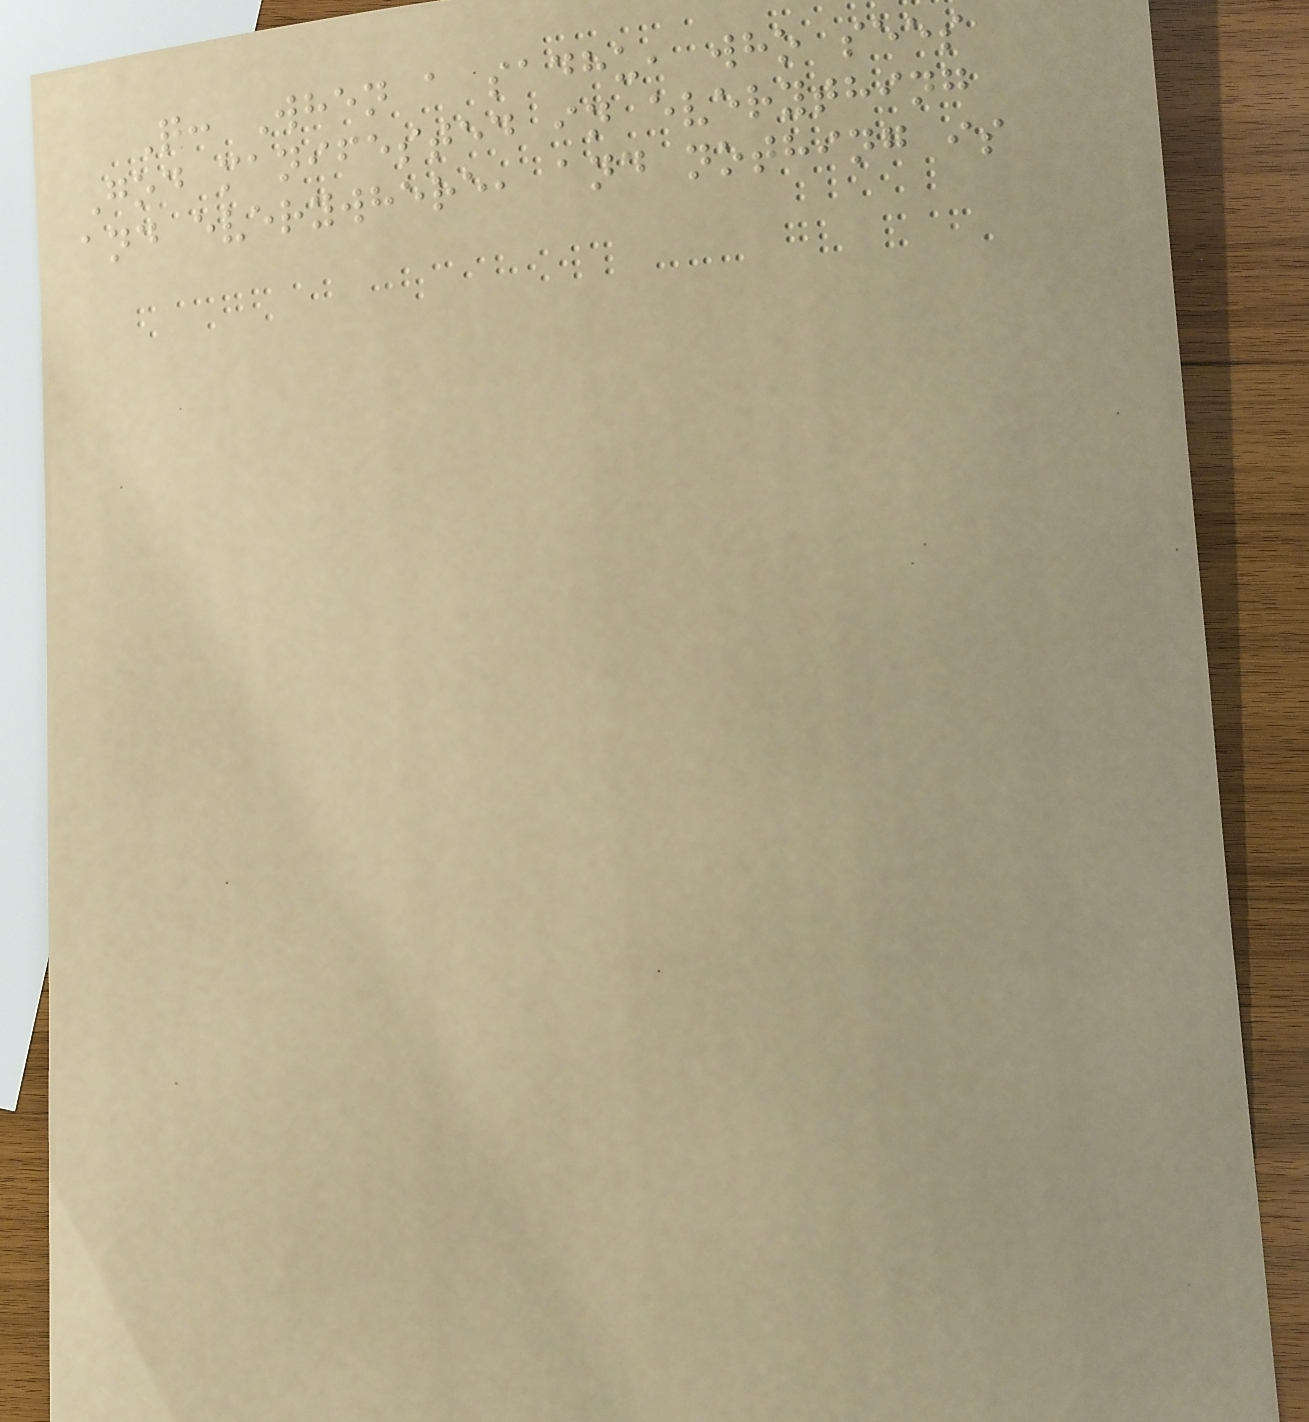Q: When a sadhu, who sees
God manifested in everything
and everywhere, and nothing is
